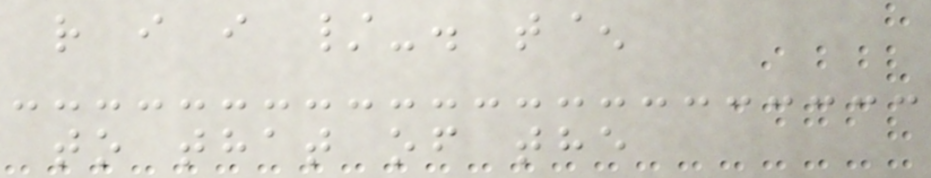r i i /-. t^
to that of the
